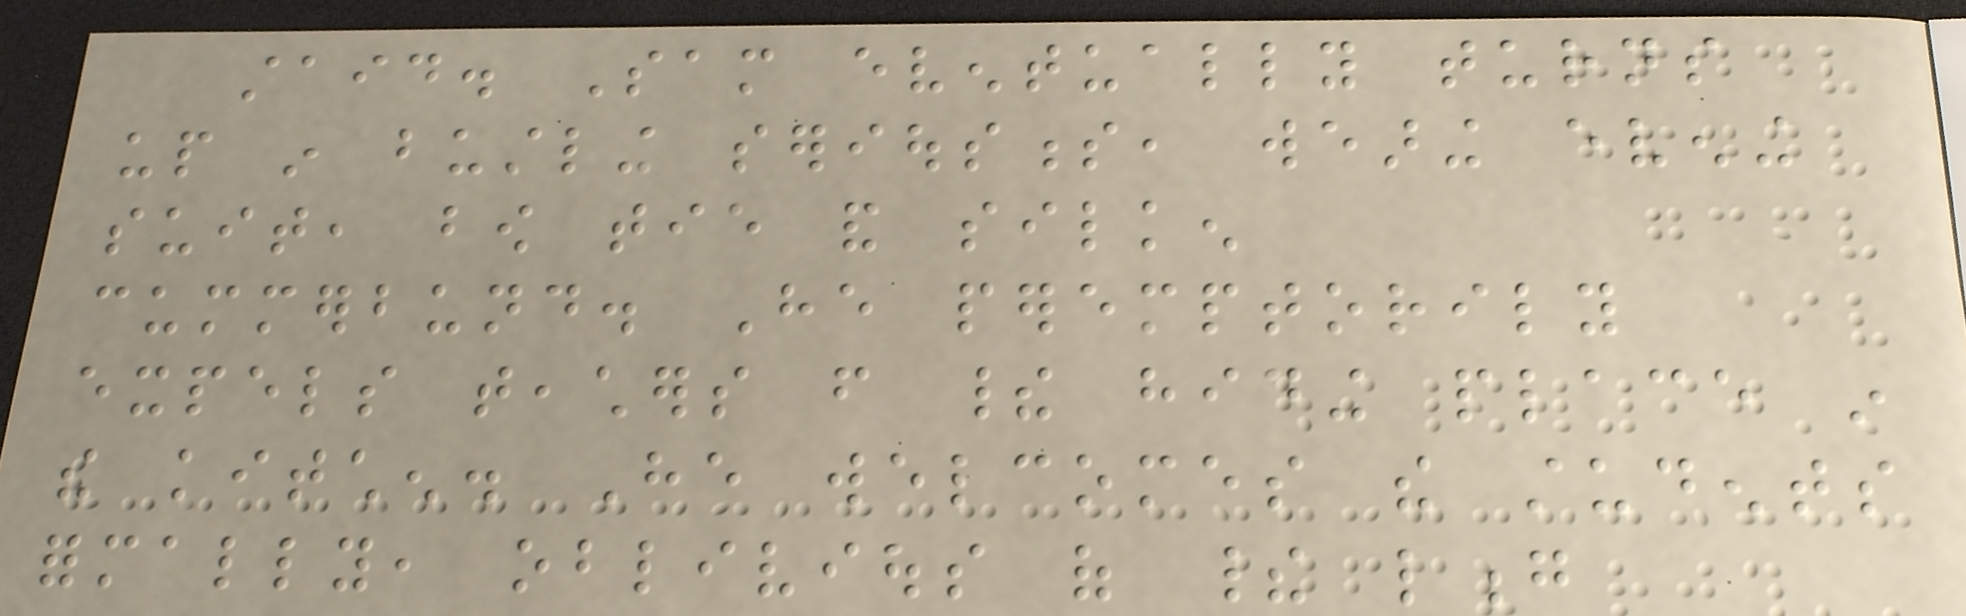staid. Sam eventually turns
up in bustling seriousness, wearing evening
suit, bow tie and silken
cummerbund. He peremptorily
expels teachers from their hiding place in
the kitchen. He welcomes the students
formally, oblivious of their long
